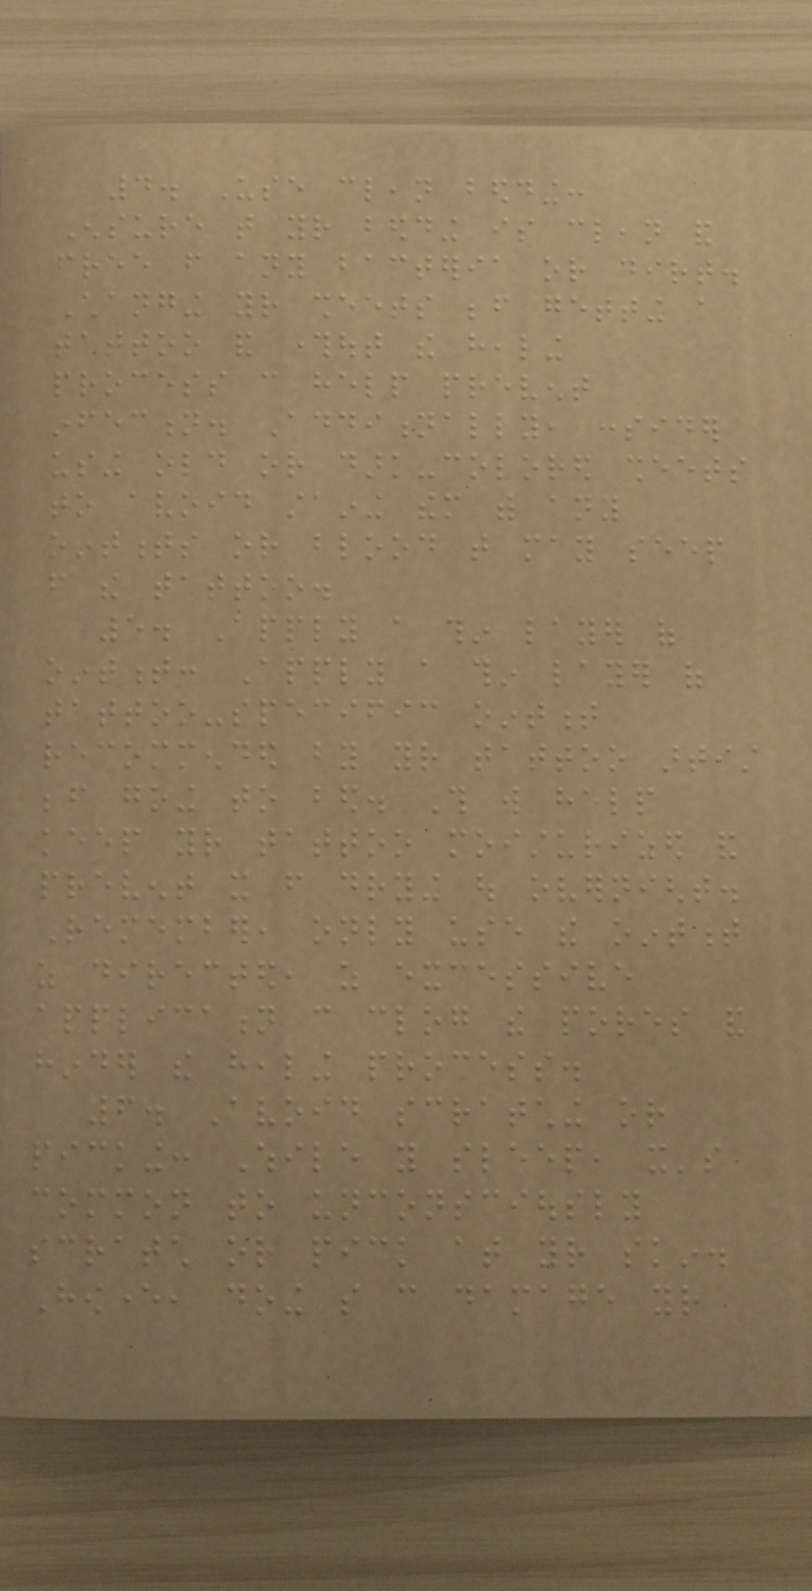4. Use clean bedding:
Ensure that your bedding is clean and
free from any bacteria or dirt.
Changing your sheets before getting a
tattoo and throughout the healing
process can help prevent
infection. Additionally, consider
using old or dark-colored sheets
to avoid staining them with any
ointments or blood that may seep
from the tattoo.
5. Apply a thin layer of
ointment: Apply a thin layer of
tattoo-specific ointment
recommended by your tattoo artist
before going to bed. This will help
keep your tattoo moisturized and
prevent it from drying out overnight.
Remember, only use the ointment
as directed, as excessive
application can clog the pores and
hinder the healing process.
6. Avoid scratching or
picking: While you sleep, it's
common to unconsciously
scratch or pick at your skin.
However, doing so can damage your
